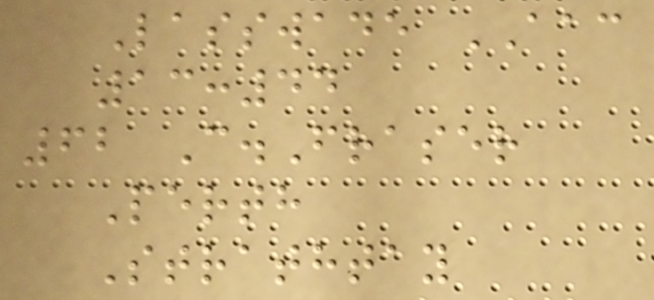Lasswade AAC
13:44
62 C.Fraser
Perth
Strathtay
